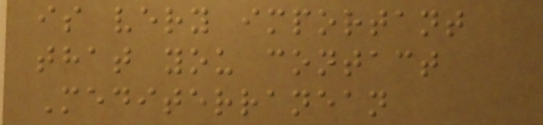is very important
that you contact
Mediterranean
